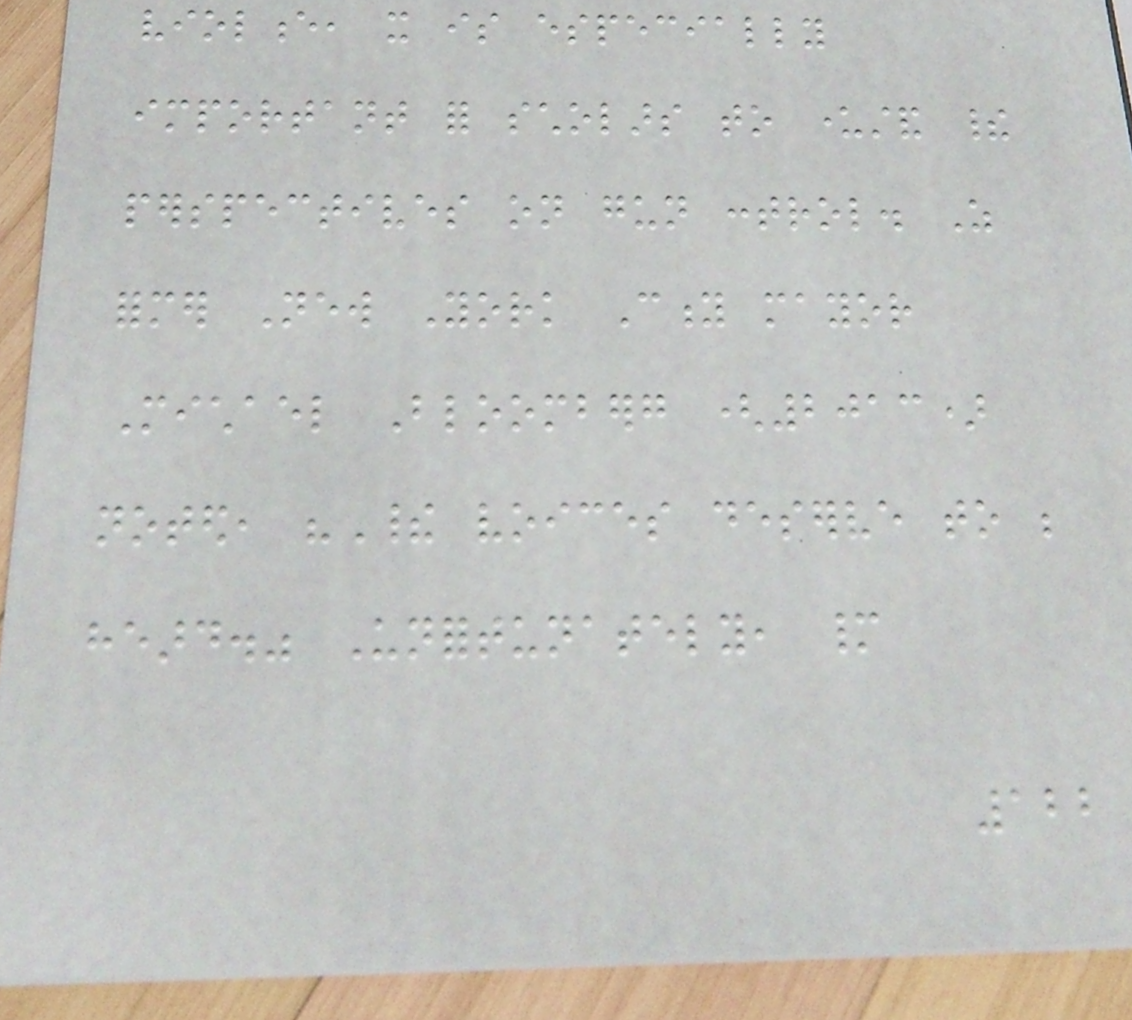violence, it is especially
important for scholars to understand their
perspectives on gun control. As
former New York City mayor
Michael Bloomberg (2013)
noted, "Their voices deserve to be
heard." Unfortunately, many
122
